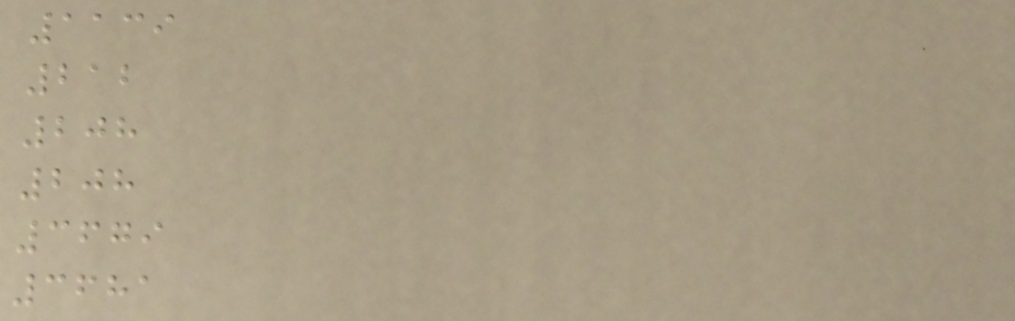1139
212
208
208
3679
3681
